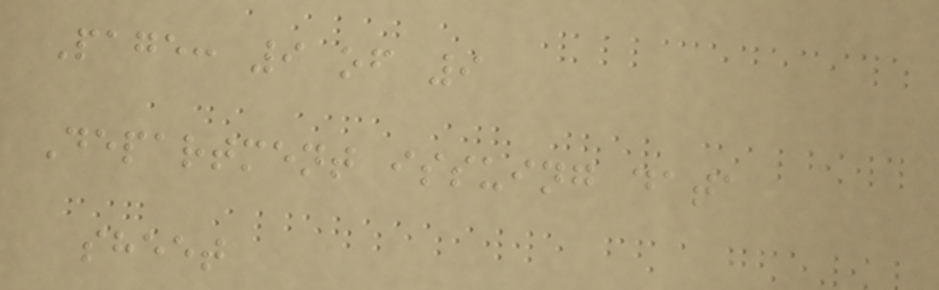Page: 9 of 9
Department issuing data
sheet
